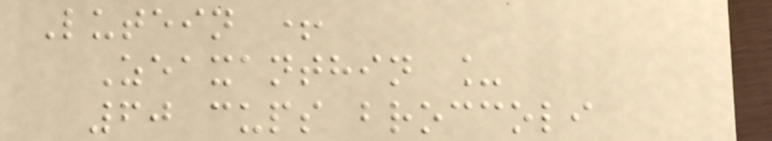Lutein +
Zeaxanthin _
60 cups broccoli
